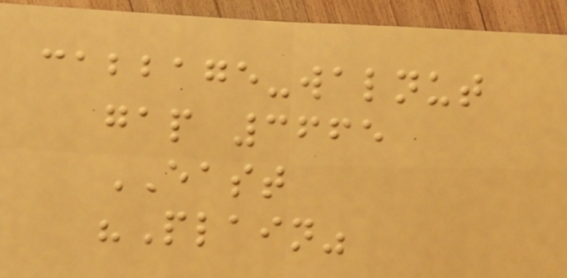cabbage-walnut
gap 3665
EAST
"Plain"
